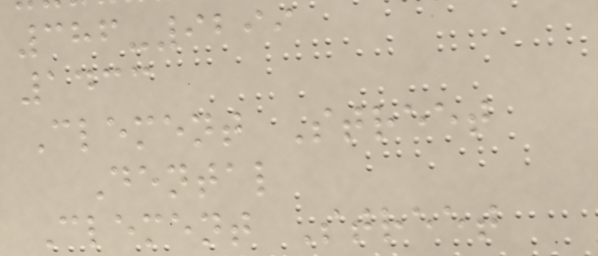386-9299
1433
Clement Street
Dental
Clement Street
